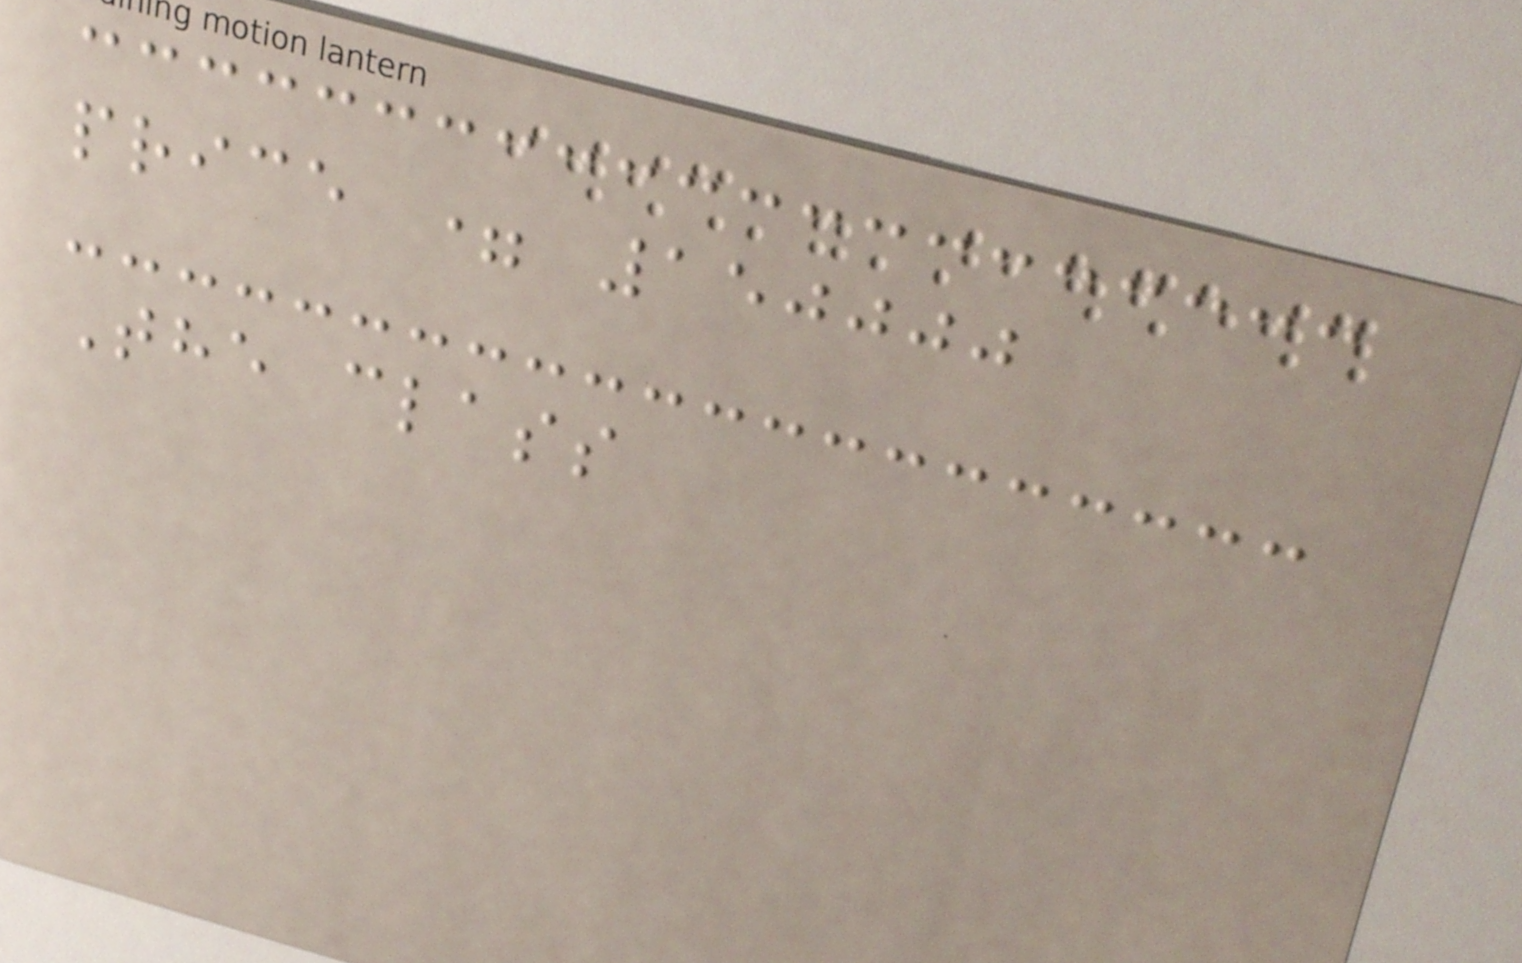price = 150000
The class
